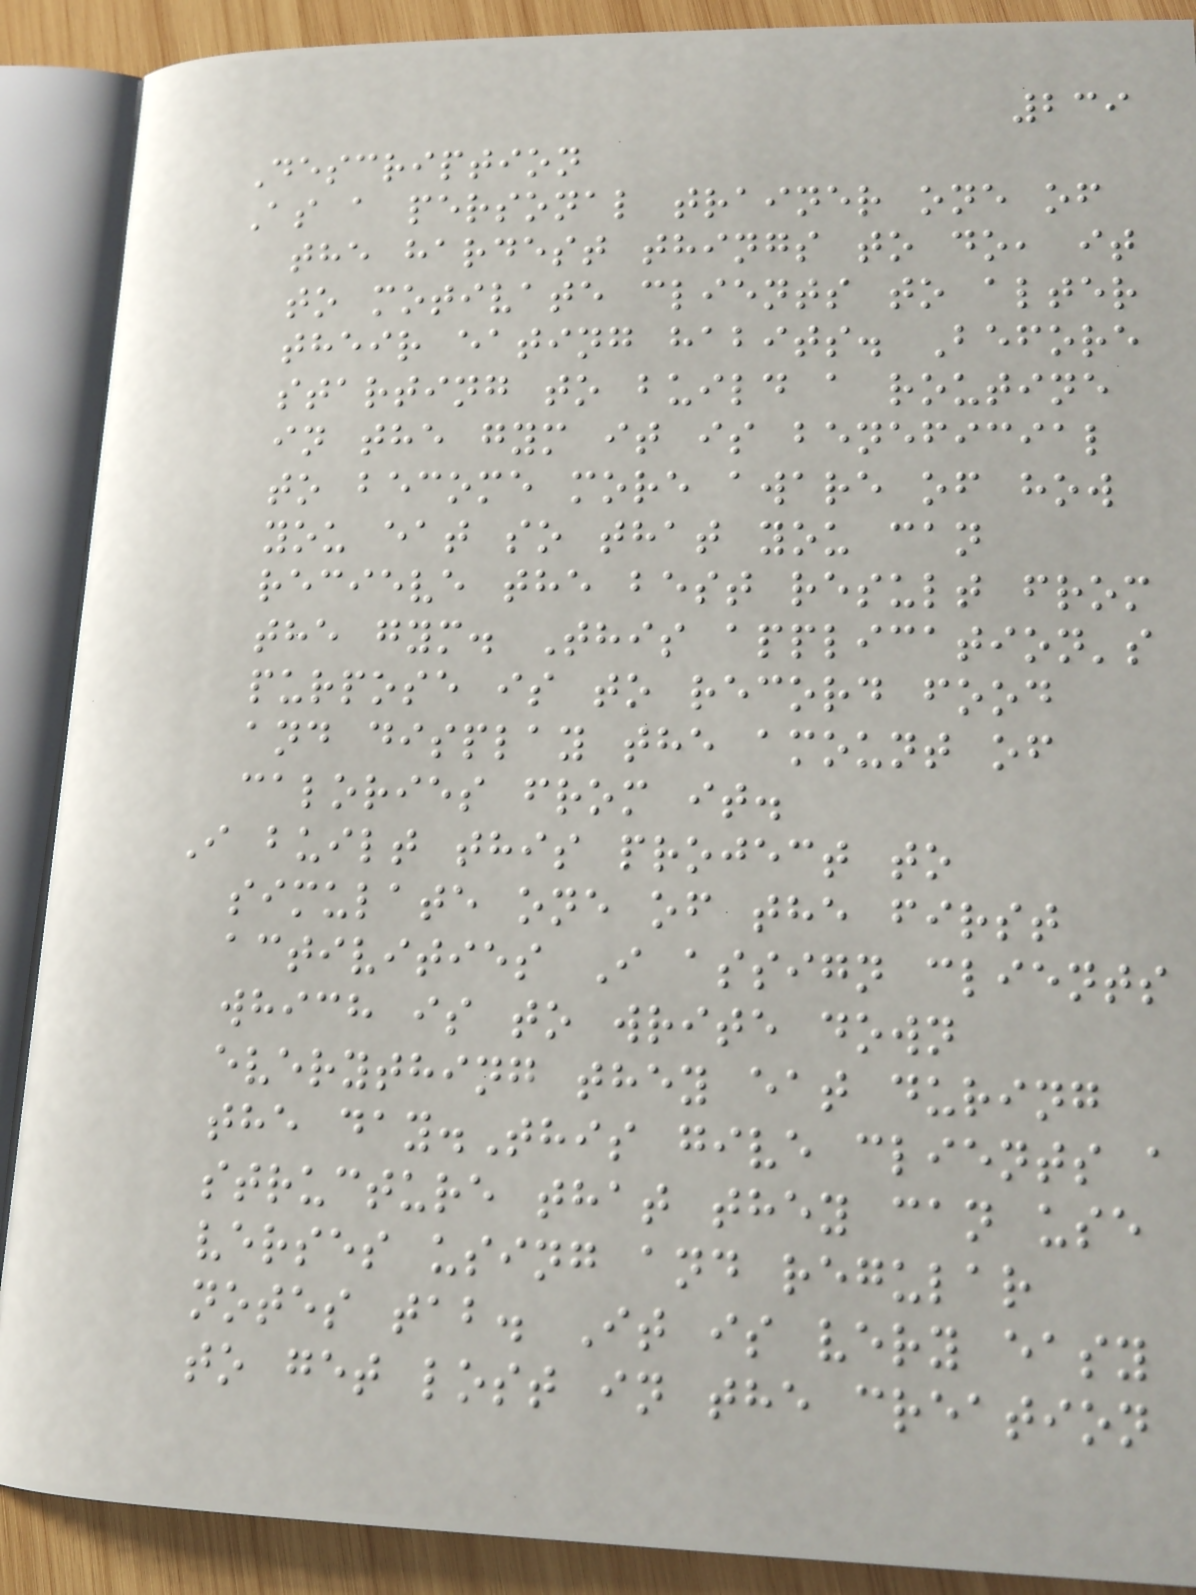239
Description
As a personal trainer one of
the hardest things to do, it
to motivate clients to alter
their eating habits. Before
starting to build a routine
in the gym it is beneficial
to become more aware of how
you eat so that you can
recieve the best result from
the gym. This application's
purpose is to record food
and display the amount of
calories from it.
I built this project to
simulate one of the first
activities I assign clients
which is to write down
everything they eat during
the day.This give clients a
structure that they can use
verses using and regular
notes tab. It is very easy
to get lost in the creation
